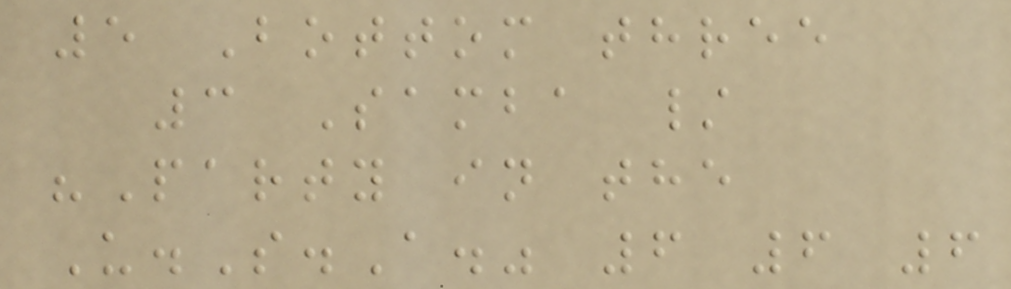5 Bottom three
3 Samba /
"Party in the
U.S.A." 6 6 6
